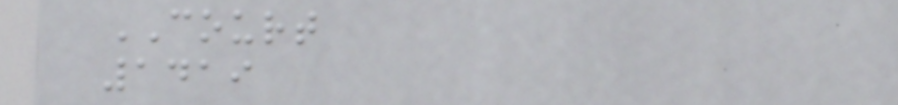COURT
1419
